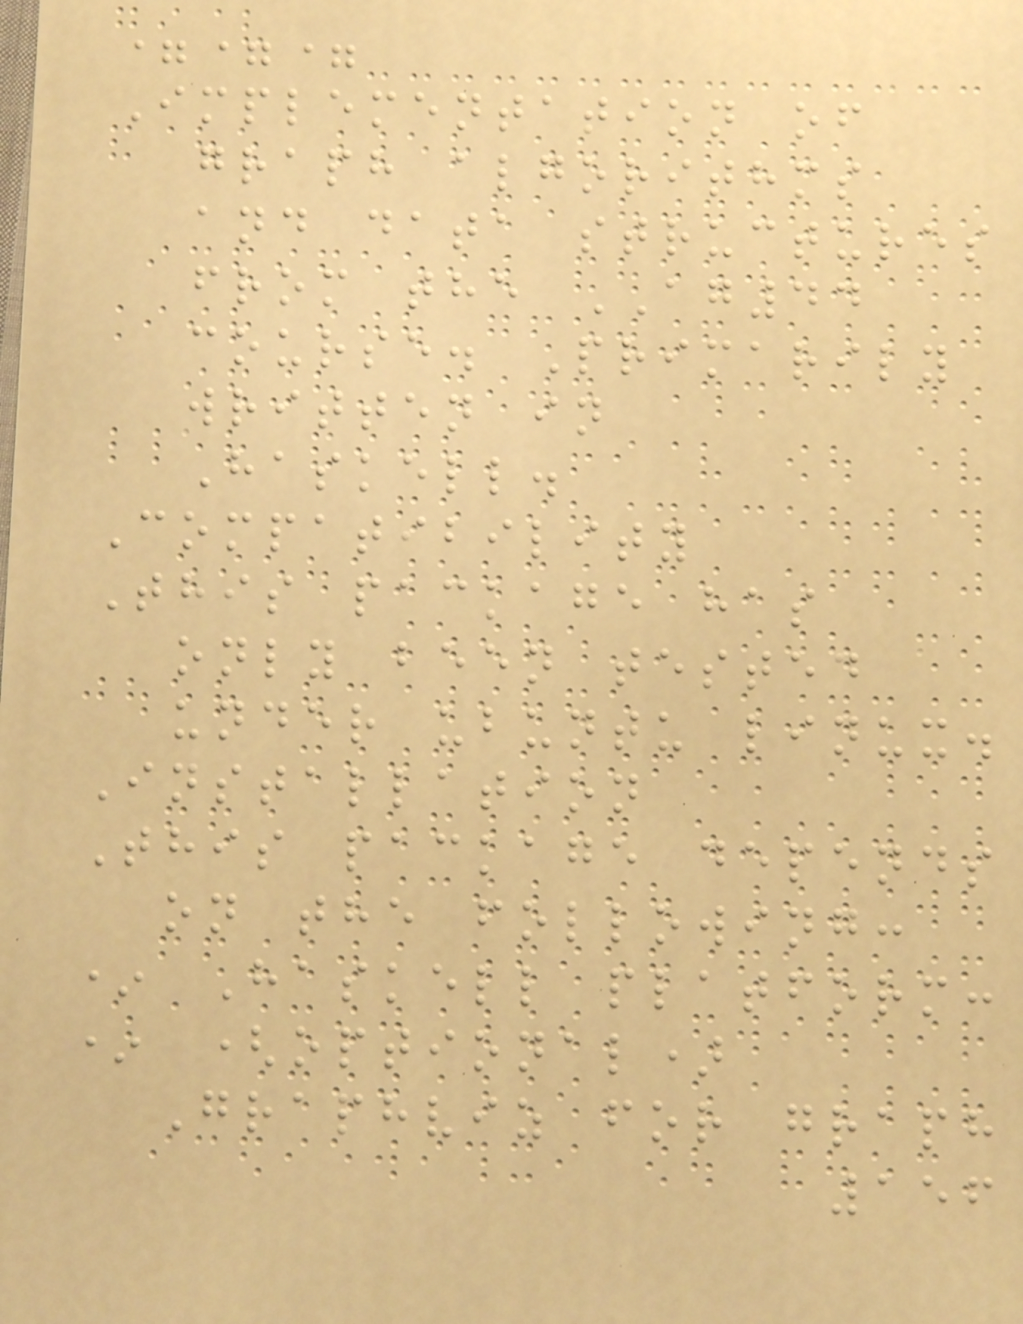===
Implementation of
graph algorithms
and data structures
from the AG44
course. Primarily
written in
Haskell.
Compatibility
This package has
only been tested
under ubuntu linux.
Installation
This package depends
on the following:
* Haskell platform:
* (optional)
Graphviz for graph
156
